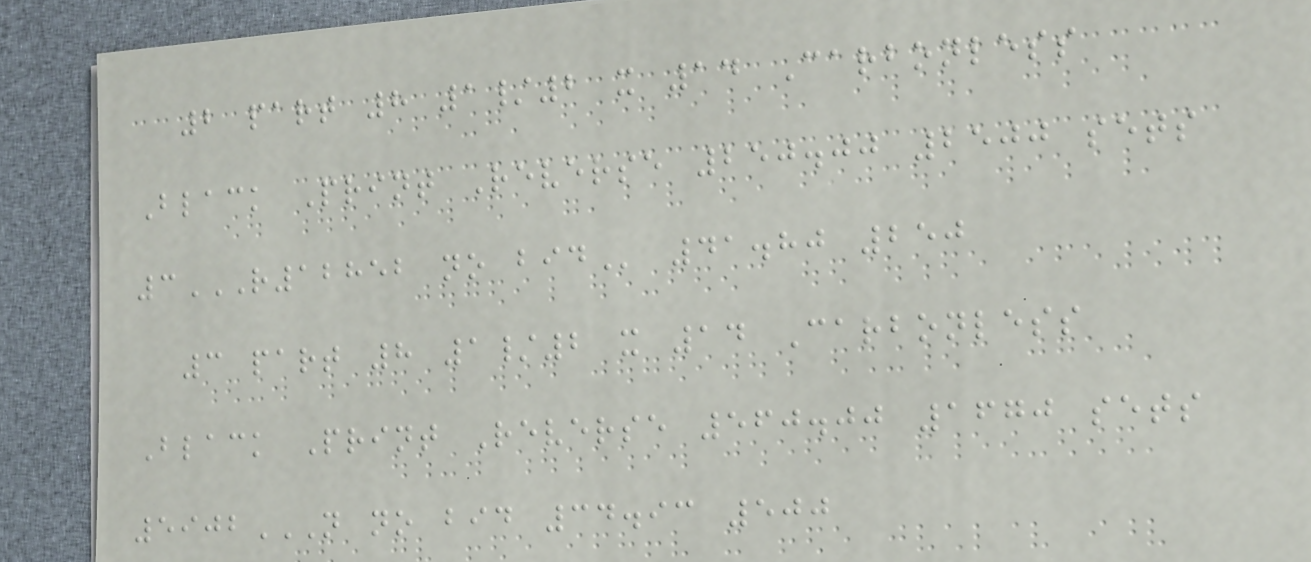2 part 8 1/2 x 14 Carbonless
Black Print Reverse 250.00 2500 sets
3R12852 NO BID 41.80 250
3 part 8 1/2 x 14 Carbonless
Black Print Reverse 560.00 1670 sets
5902N NO BID 34.93 500
